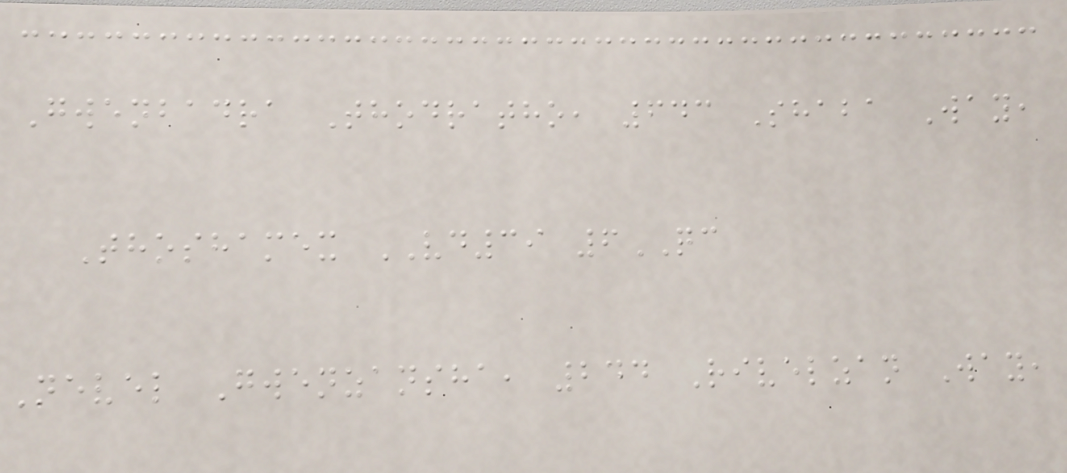Gwenbadra Thodratho, 643 Shaba Way,
Thoshamex VD39 6QC
Nevel Gwenzansha, 244 Rivelzan Way,
